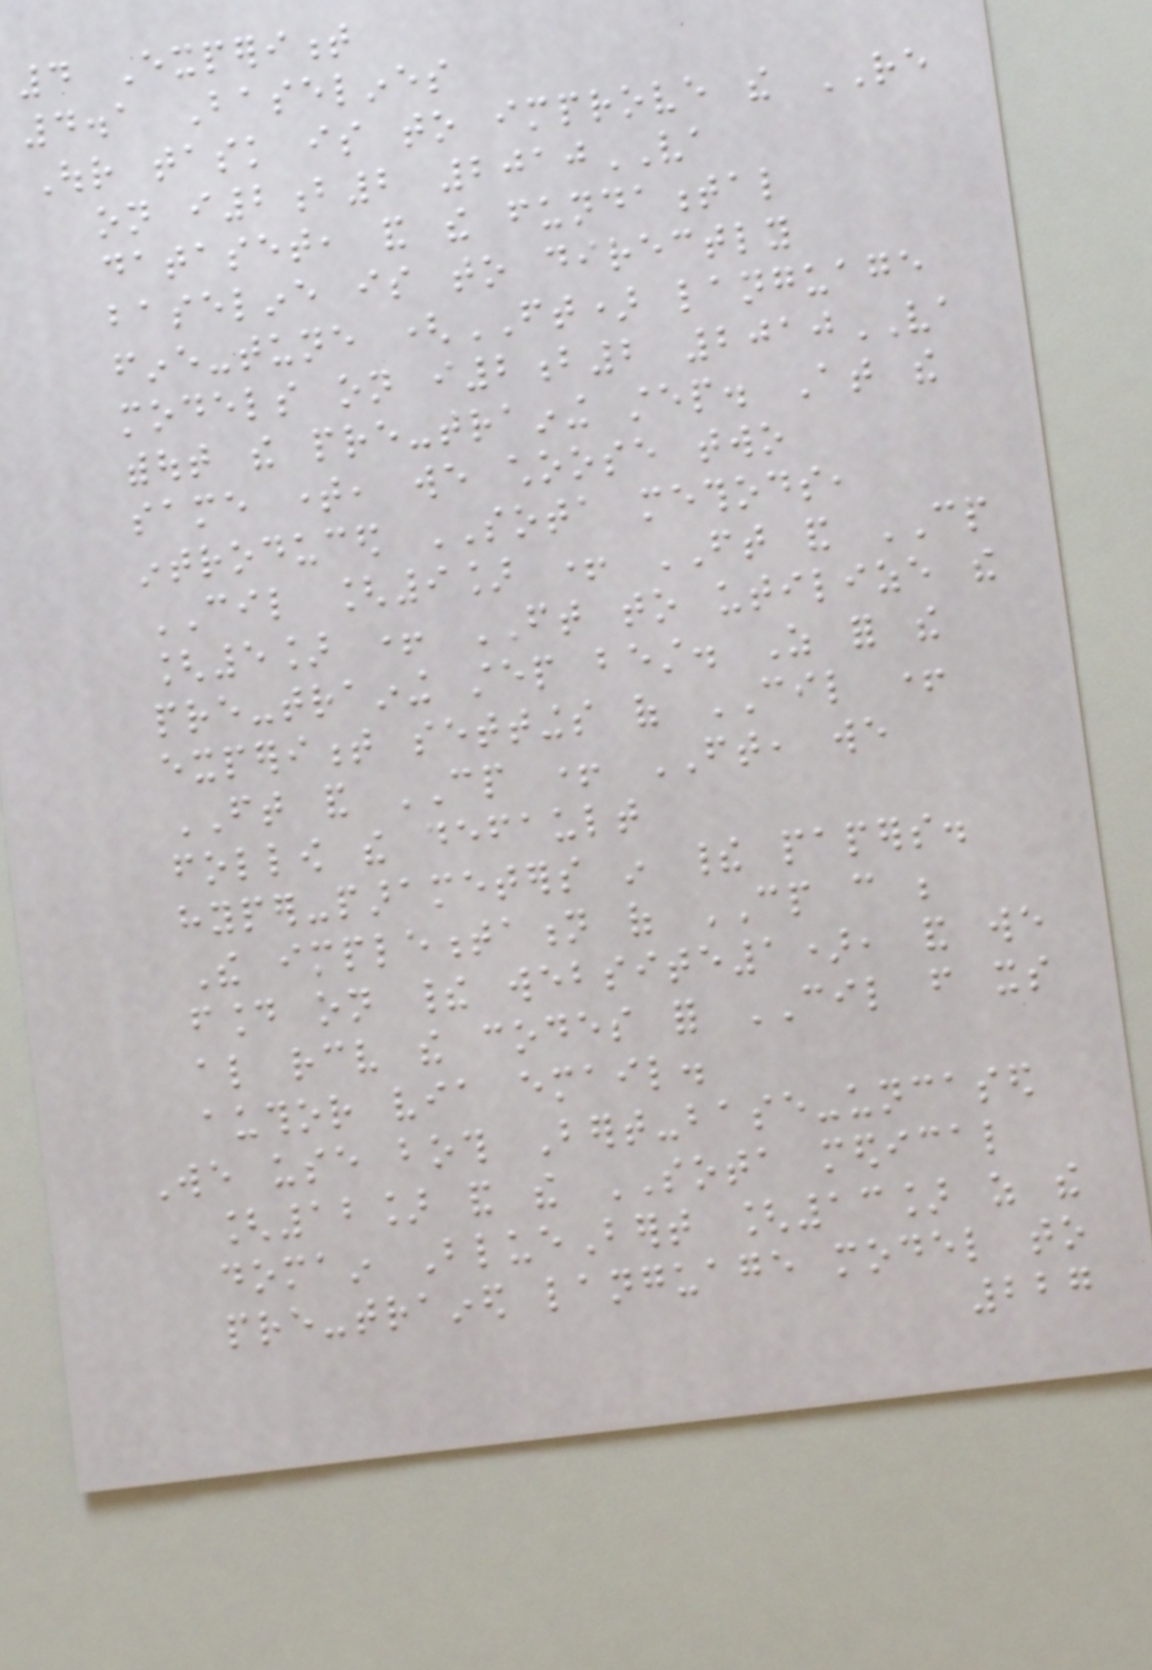4 Experiment
4.1 Baselines
Our task is to improve the RE
on i2b2 2010VA
dataset, and the fundamental
baseline is to directly
fine-tune (FT) language
models on i2b2 2010VA
without the pre-training step. At the
same time, we choose two
introduced SOTA methods,
CIL [9] + FT and CP
[5] + FT to utilize the
pre-training step best. As for the
experiment settings of CIL +
FT and CP + FT, we
follow the default
hyper-parameters in their papers.
The implementation of CP can be
found on their website1), and we
also receive the codes for CIL from its
author via email.
We use both Bert-base-uncased
[12] and the SOTA medical
domain BlueBert [13] as the
pre-trained language model to
227
